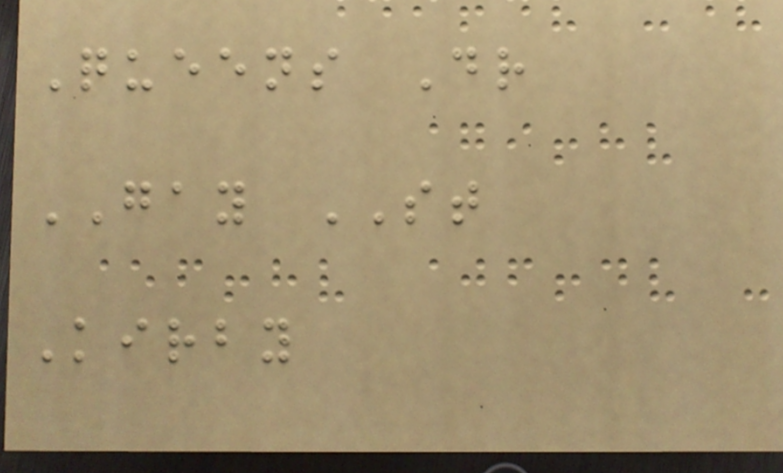Queens Dr
GAY ST
Kirby
